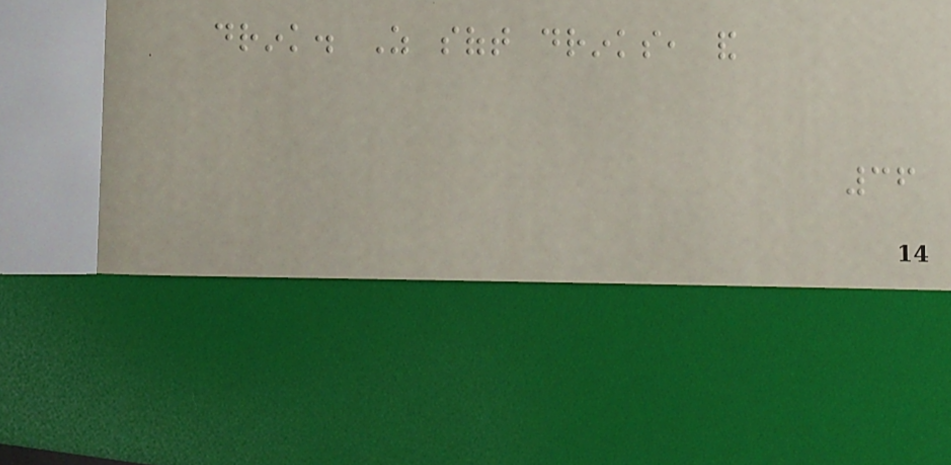drink. As soft drinks, and
36
